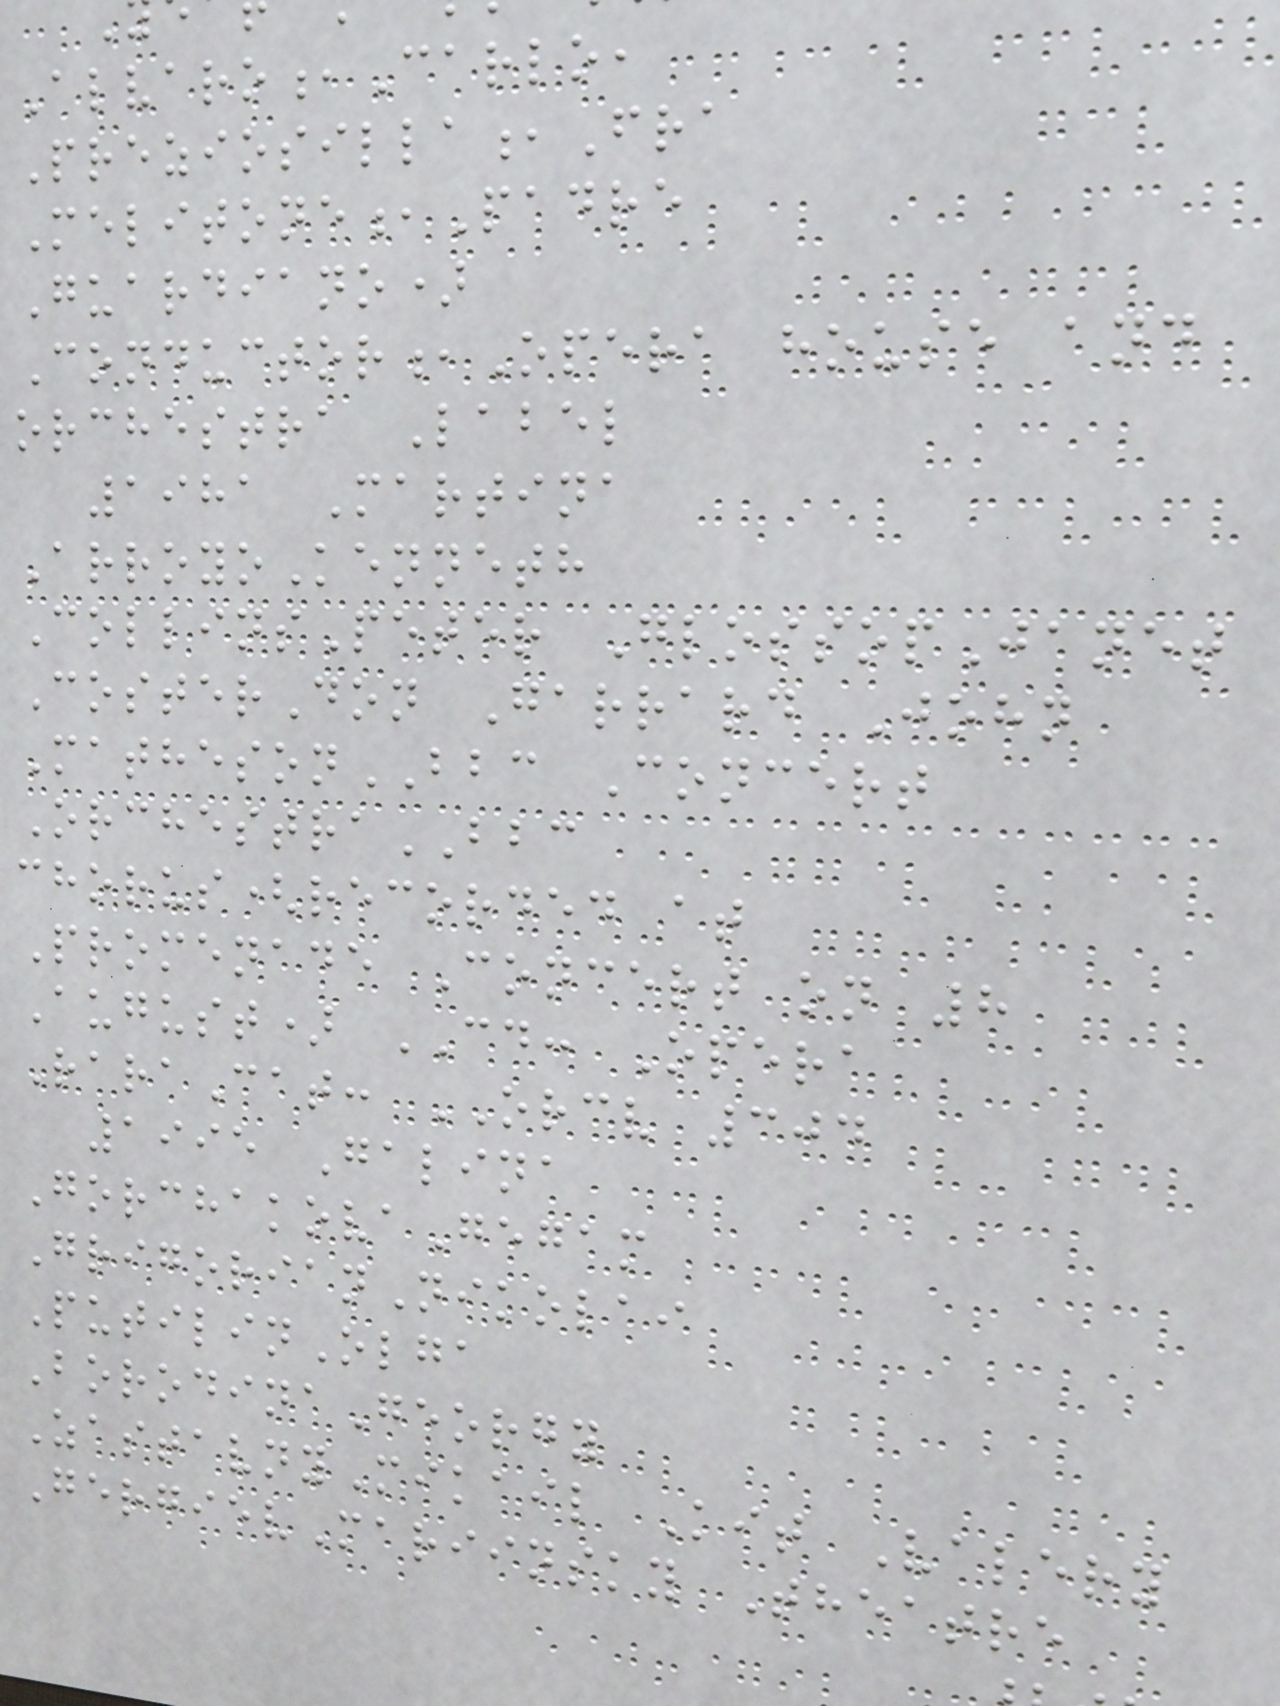Alvaro,Carlo,
Preziosilla,Fra
Melitone,Padre
Guardiano)
Conductor,Opera house and
orchestra Label
1981 Martina
ArroyoKenneth
CollinsPeter GlossopJanet
CosterDon Garrard John
MathesonBBC Concert
OrchestraBBC
chorus(recorded at
Promenade Concert on 8
August) CD: Opera
RaraCat: ORCV 304
1995 Galina
GorchakovaGegam
GrigorianNikolai
PutilinOlga
BorodinaGeorgy
ZastavnyMikail Kit Valery
GergievMariinsky Theatre
